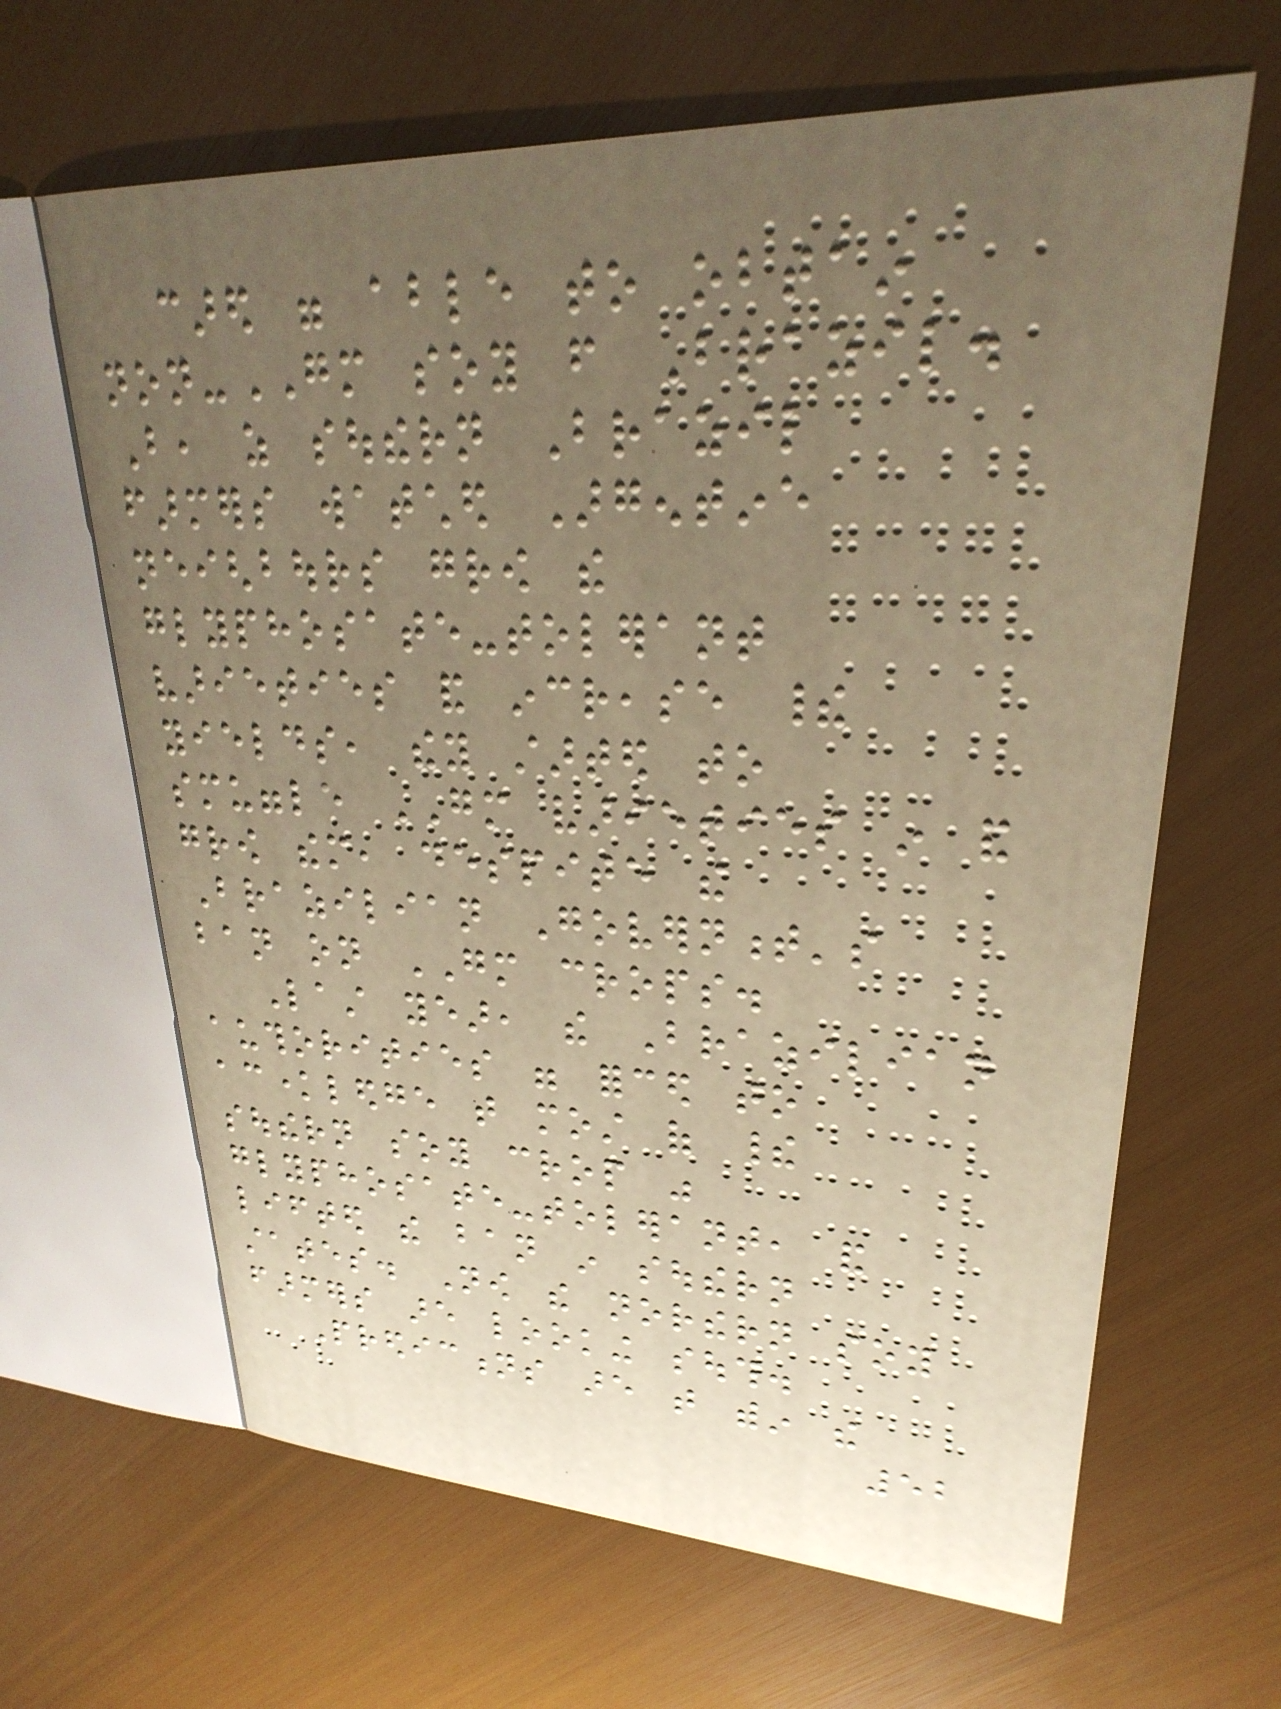cared were able to obtain
non-GM soy from Brazil.
But, as southern Brazil
farmers watched Argentine
neighbours grow the
glyphosate-tolerant
varieties and increase their
yields, they started to
smuggle GM varieties in and
grow them, despite the
Brazilian Government's
ban on GM crops.
Last year, the Brazilian
authorities were forced to
acknowledge that most of their
southern soy crop was
glyphosate-tolerant, and
lifted the ban in southern
states. Now the northern soy
farmers are looking south.
Predictions are that within the
52
